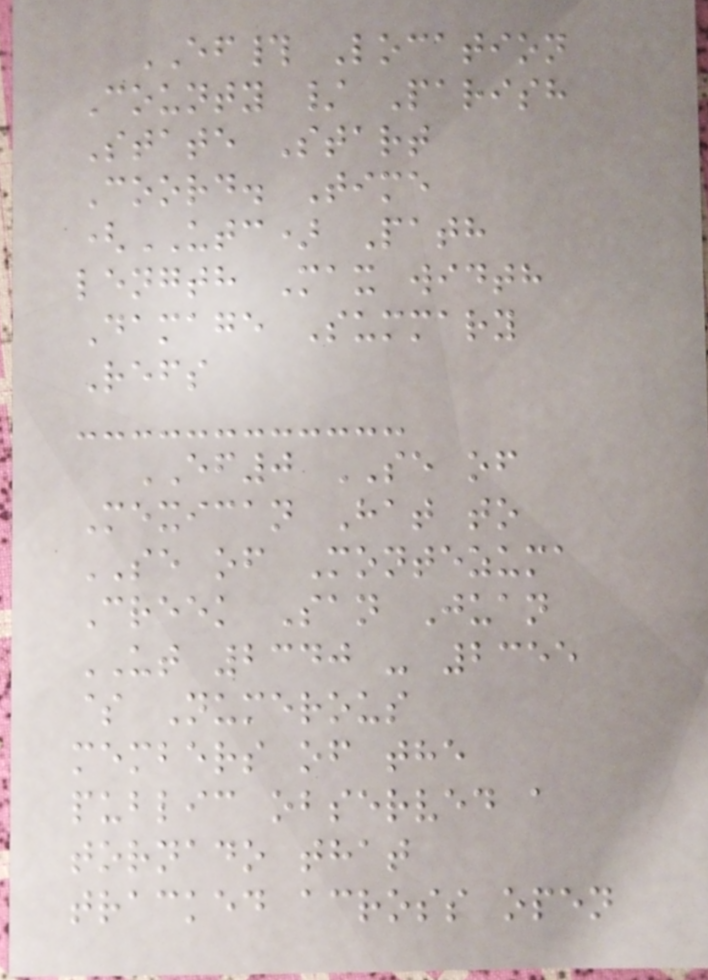EF# Location
County / Parish
State Start
Coord. Time
(UTC) Path
length Max width
Damage Summary
Refs
EF0 SE of
Mexican Hat to
SE of Montezuma
Creek San Juan
UT 2340 - 2355
$ Numerous
members of the
public observed a
tornado that
tracked across open
